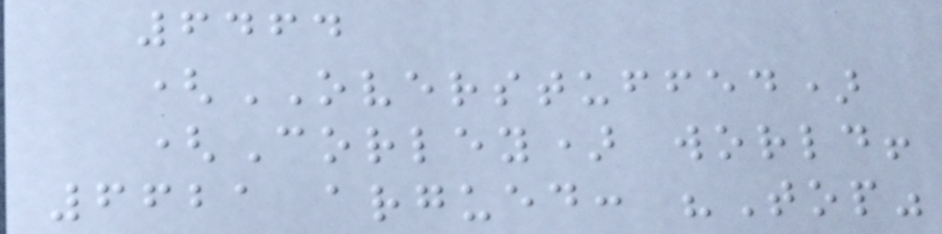6464
(OVERSTUFFED)
(Corley) world!
6621 argued: "Top"
